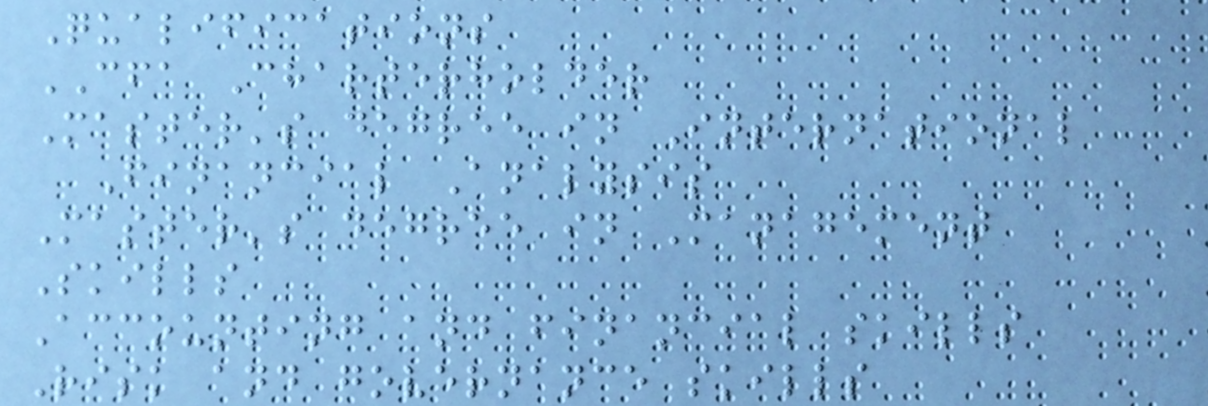Qualifications
CFA Charterholder
Master's degree in International
Financial Analysis
Master's degree in Management
Skills
Accounting and financial skills
Risk and governance skills
